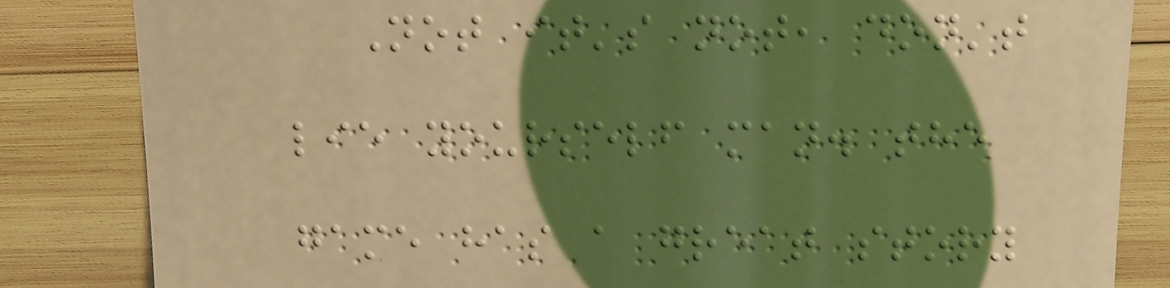Not it's not, don't
lie yourself man. the
game has a great story
